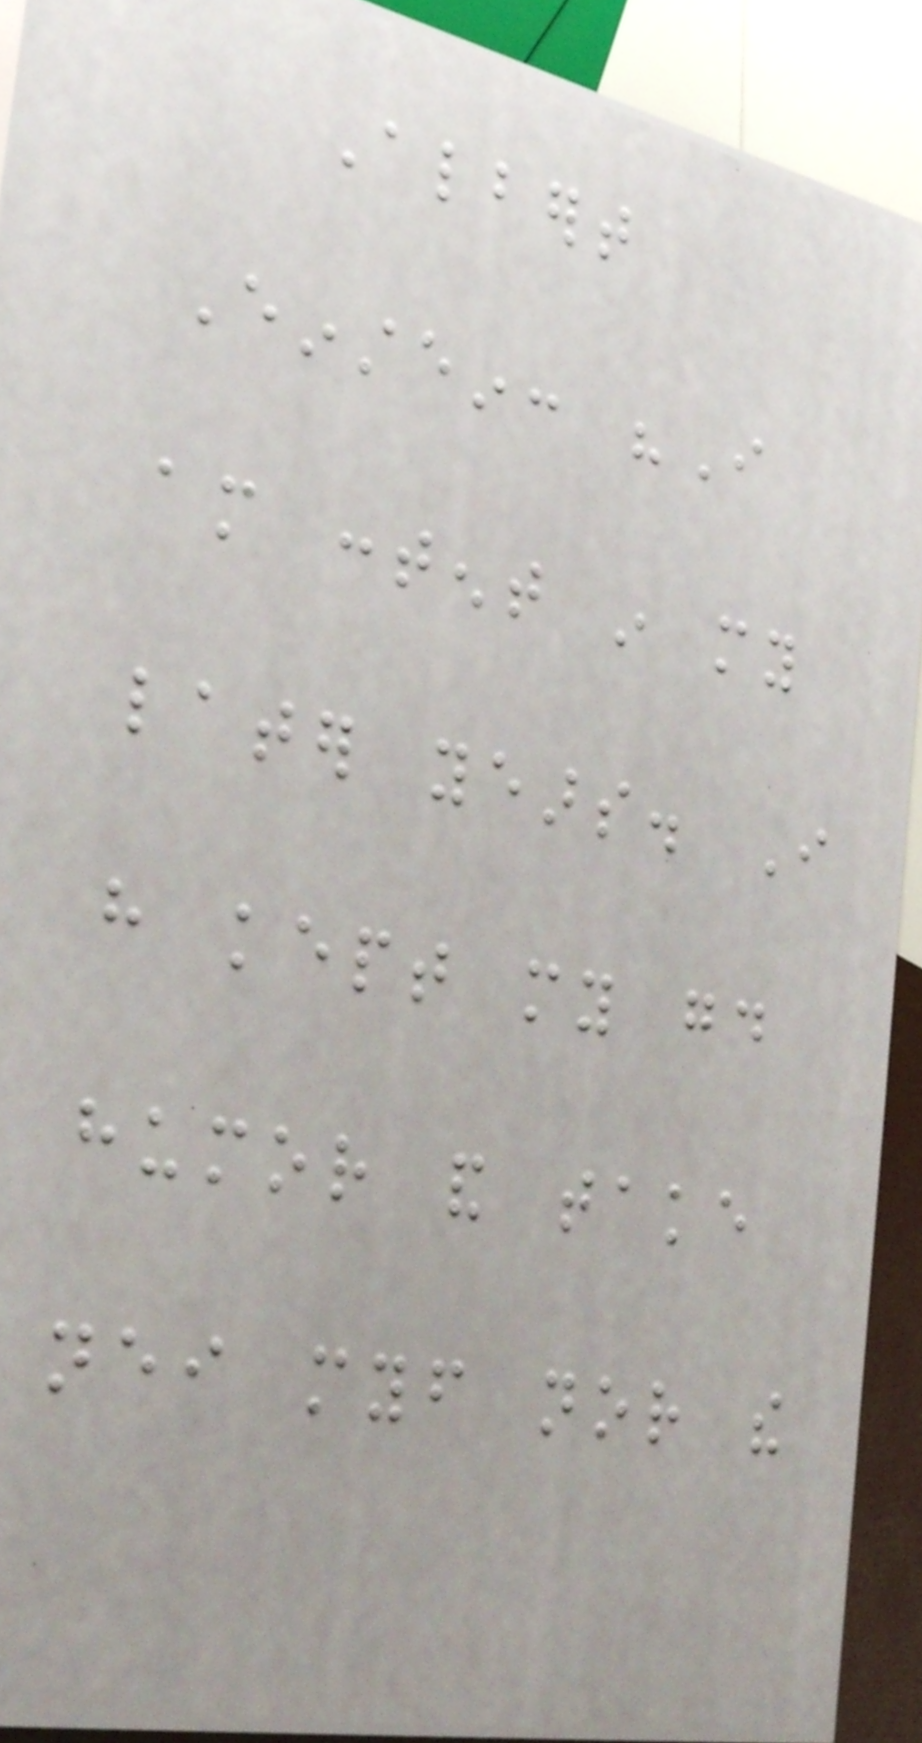Albert
Einstein: "I
am content in my
later years. I
have kept my good
humor and take
neither myself nor the
